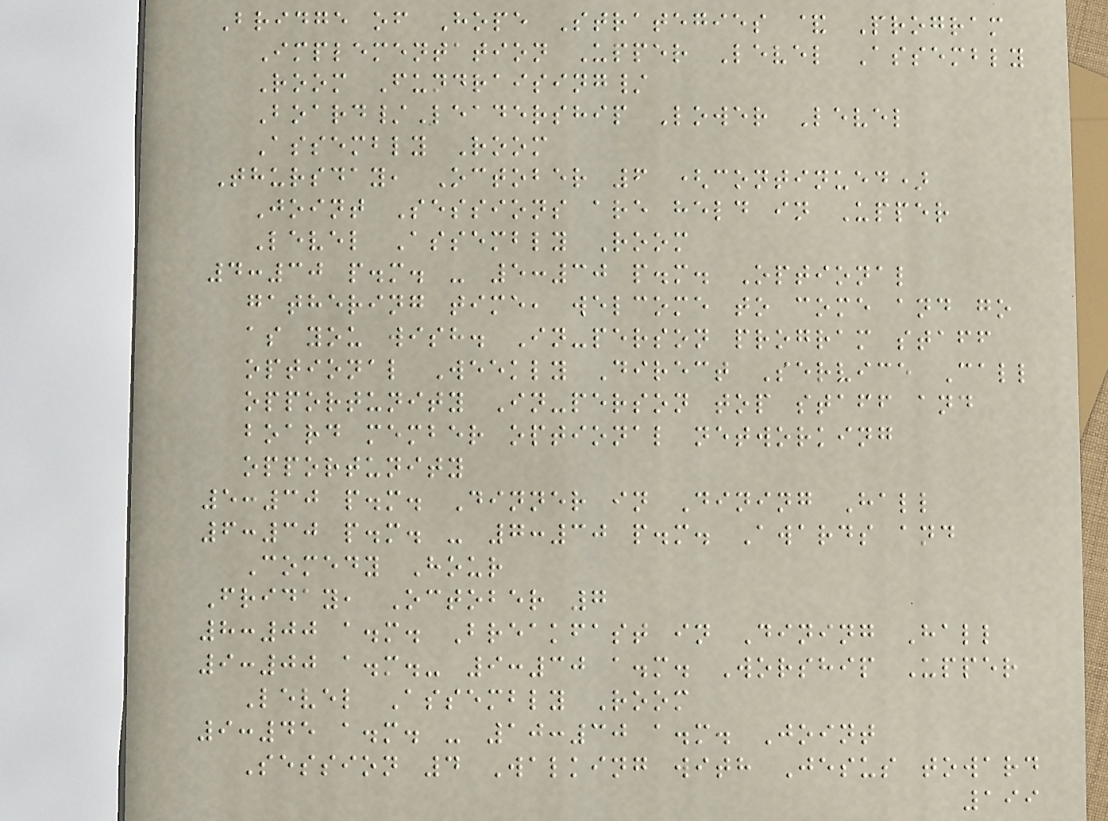Bridge of Hope Strategies & Program
Implementation Upper Level Assembly
Room Fundraising/
Board/Leadership Lower Level
Assembly Room
Thursday, October 6 (continued)
Joint Sessions are held in Upper
Level Assembly Room
4:30 p.m. - 5:30 p.m. Optional
gathering time, welcome to come and go
as you wish. In-person program staff
optional Weekly Direct Service Call
opportunity In-person top staff and
board member optional networking
opportunity
5:30 p.m. Dinner in Dining Hall
6:30 p.m. - 7:30 p.m. Awards and
Comedy Hour
Friday, October 7
8:00 a.m. Breakfast in Dining Hall
9:00 a.m.- 9:30 a.m. Worship Upper
Level Assembly Room
9:45 a.m. - 10:30 a.m. Joint
Session 4 Walking with Jesus toward
199
